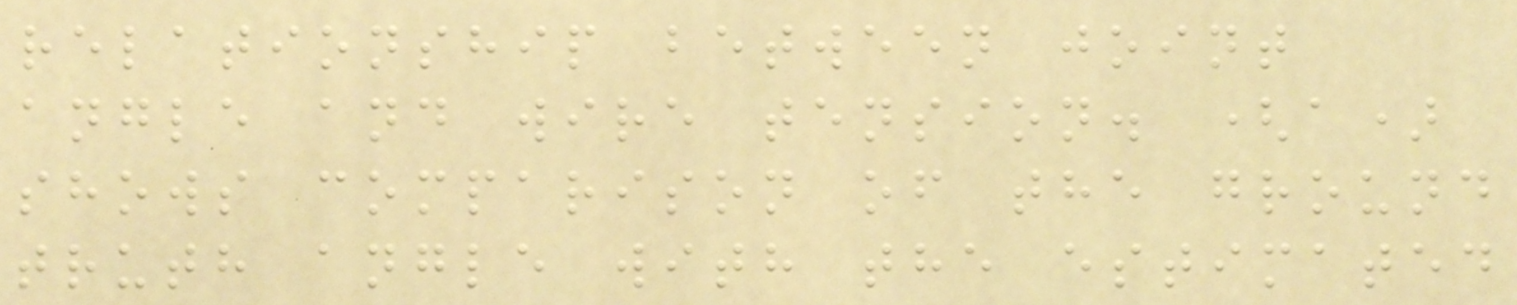relationship between joint
angle and wire tension. (a)
shows comparison of the ground
truth angle with the estimated
